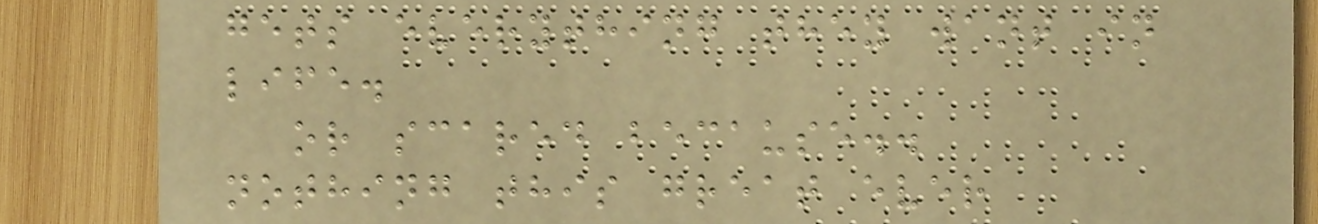gets everything they want in
life.
or scared because..
nothing this great ever
